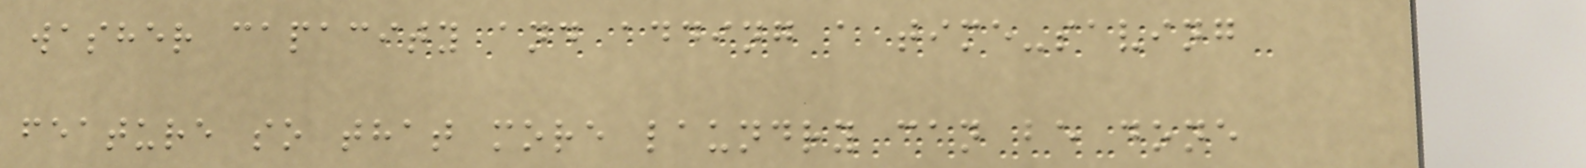washer capacity and adding a time-saving
feature so that more laundry can be done
